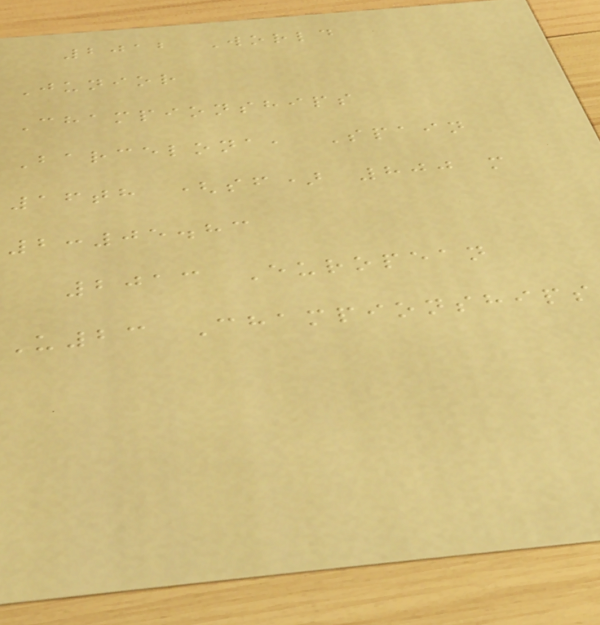2012 World
Junior
Championships
Barcelona, Spain
16th (sf) 800 m
2:05.83
2013 European
U23 Championships
